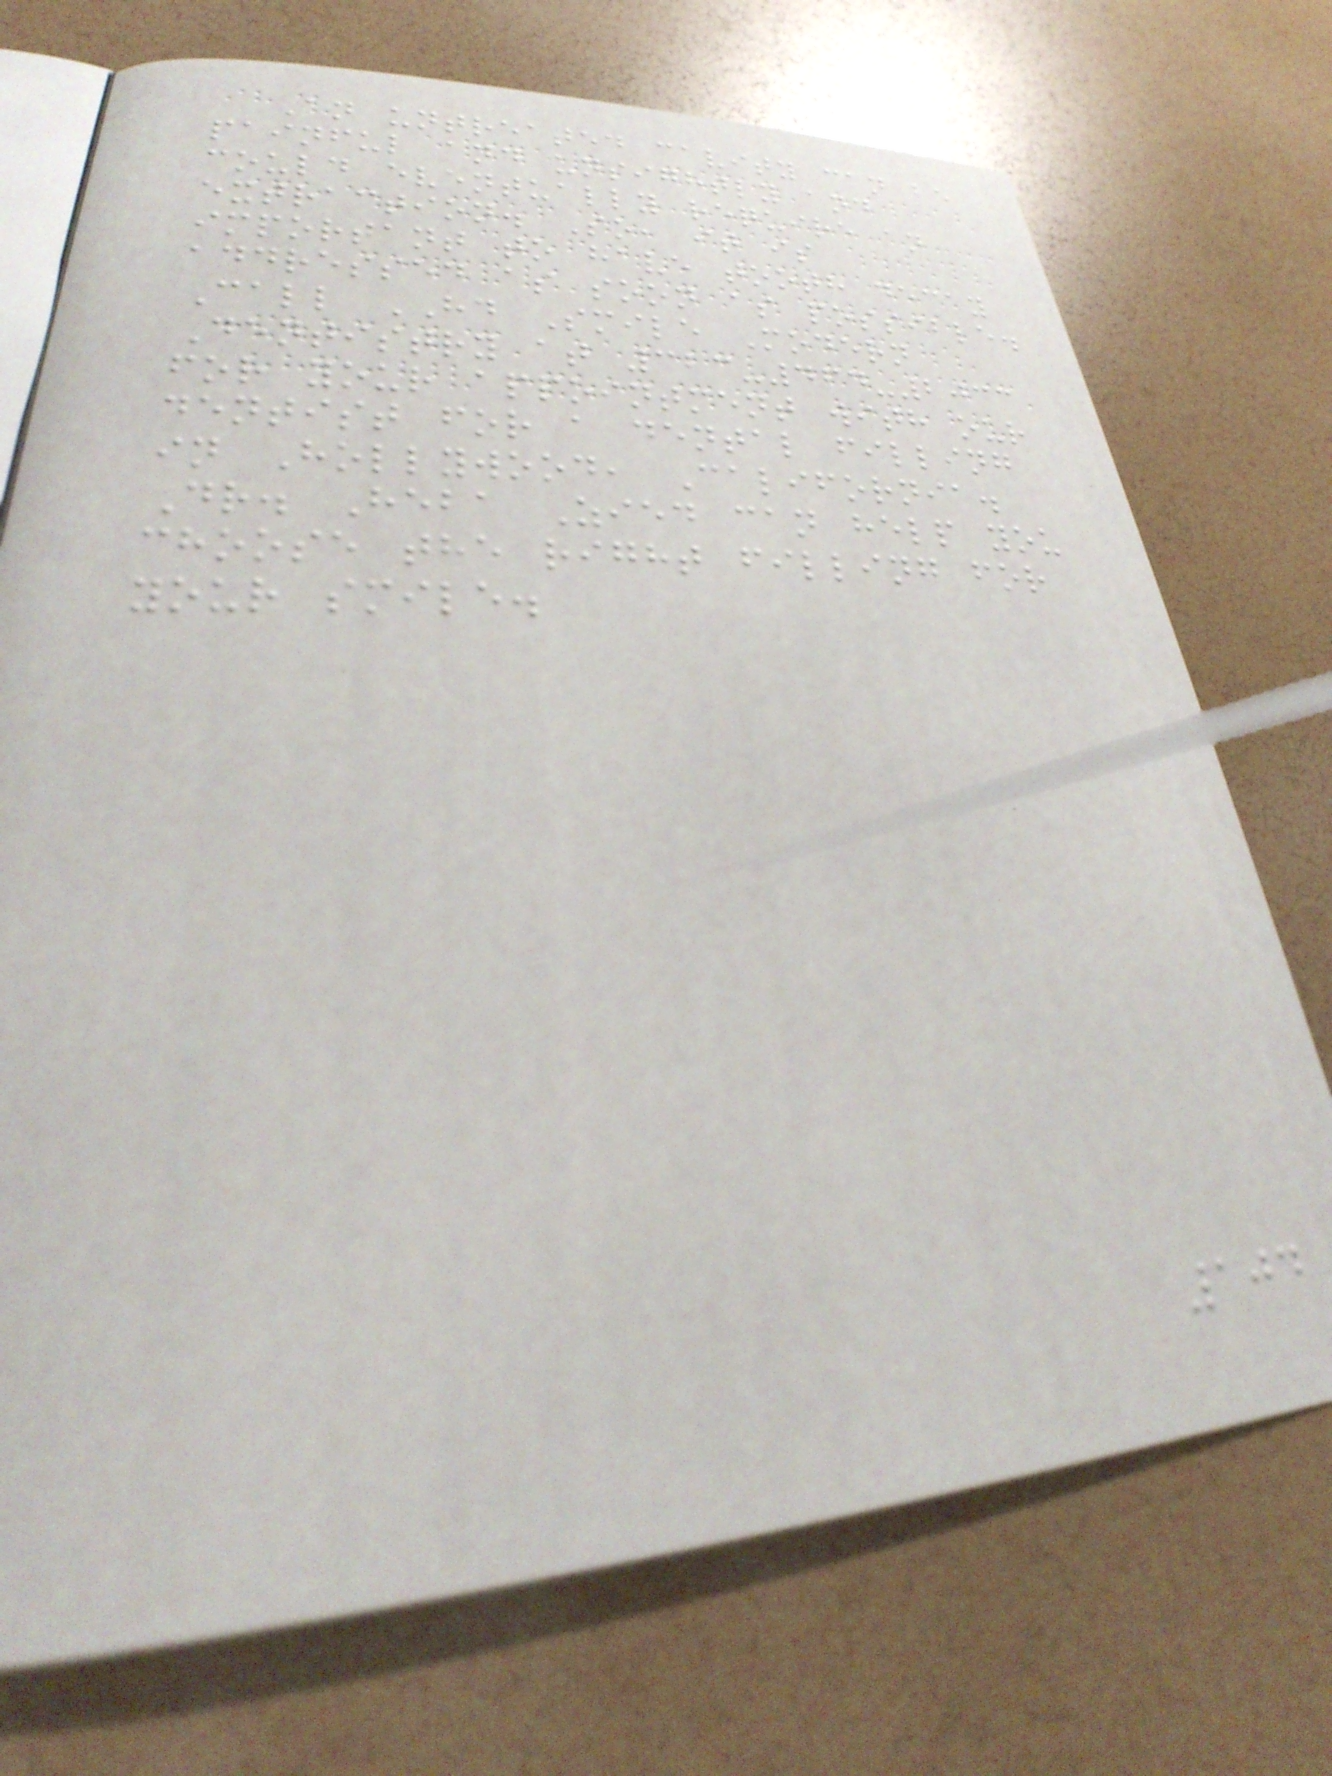An untreated cavity can be
painful and unsightly and
could eventually require an
extraction. So, it is
important to have tooth decay
addressed as soon as possible.
Call HD Smile Modern
Dentistry at 323-464-2033
for your appointment with our
dentist for a dental filling
in Hollywood, California.
Dr. Heba Zied can help you
choose the right filling for
your smile.
104
